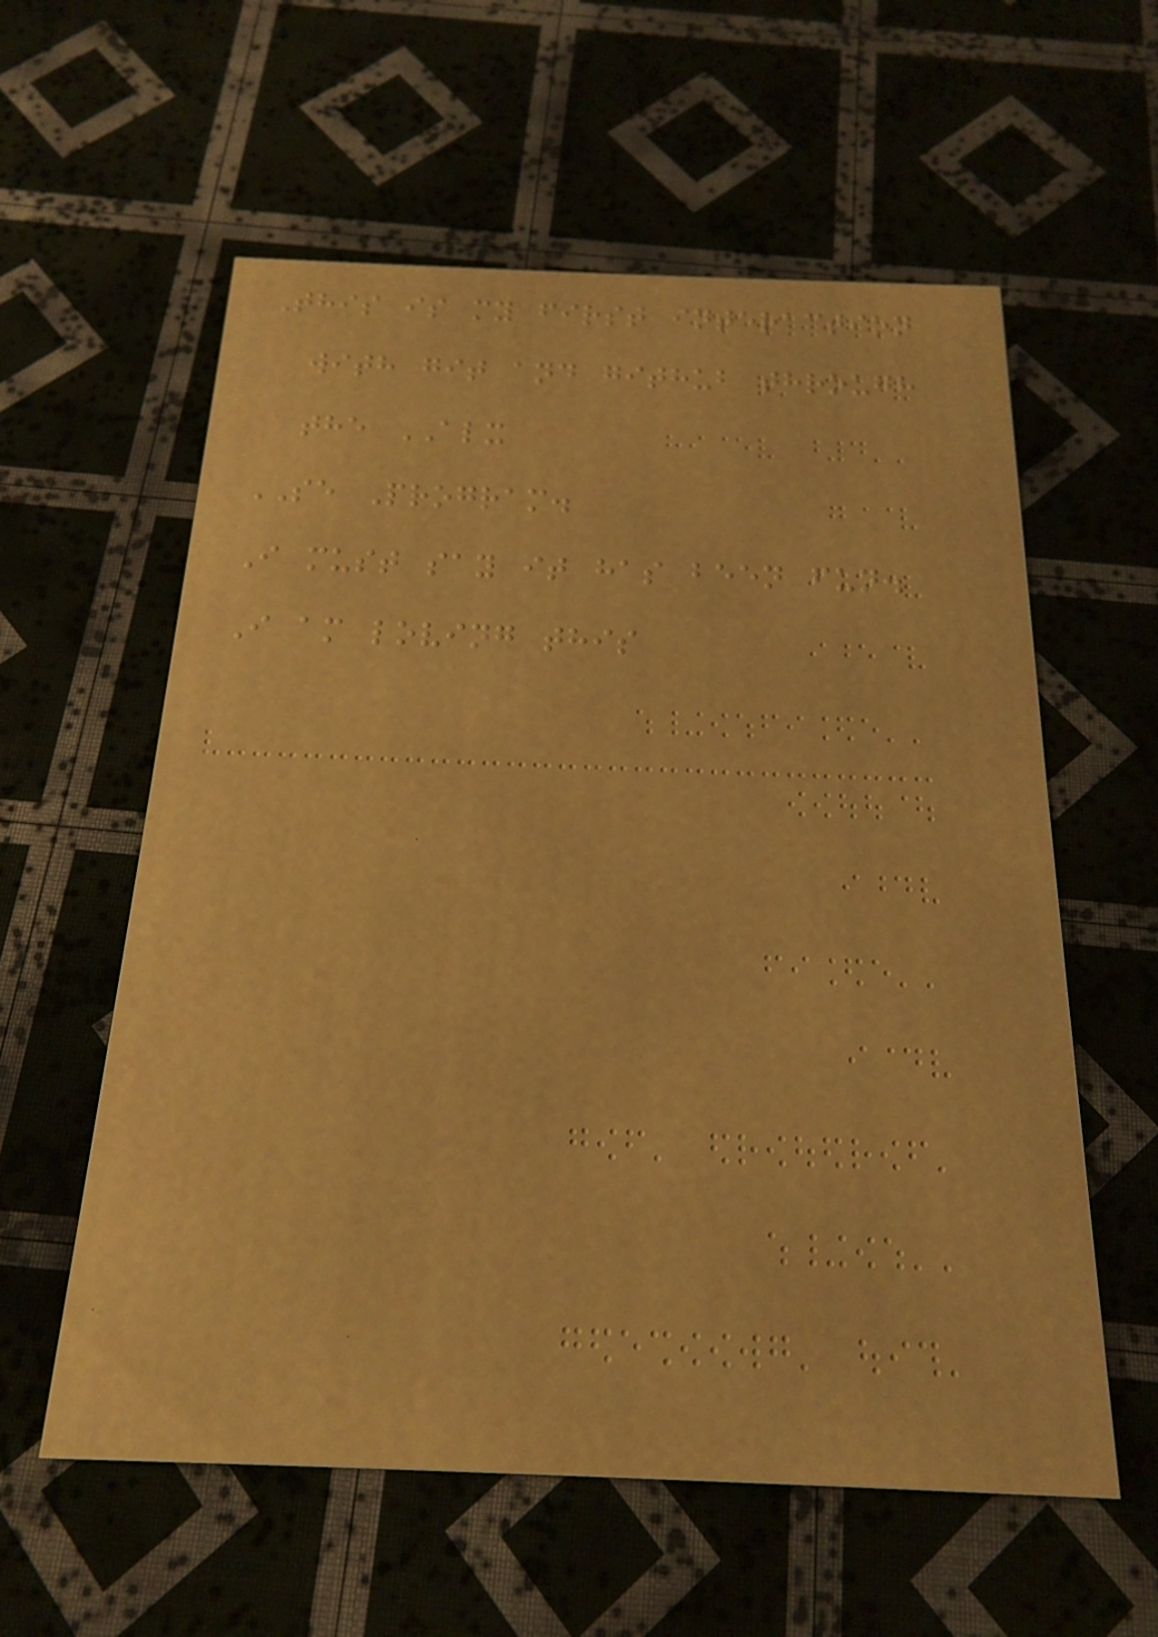This is my first interaction
with git and github through
the ALX
SE Program.
I must say it has been fun.
I am loving this
